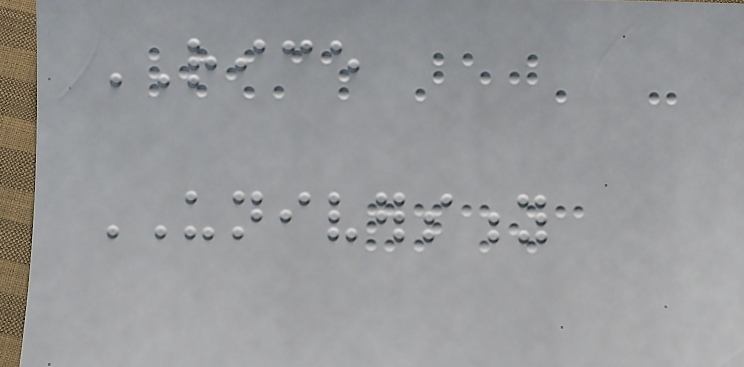RICE
UNIVERSITY
